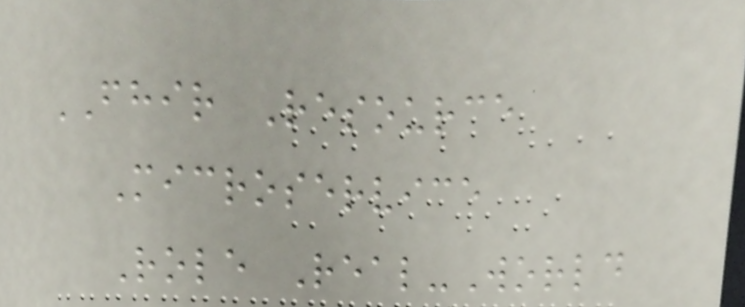FHIR Resource
Microservice
Role Real-World
